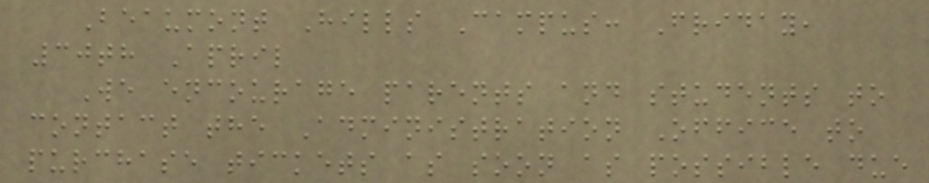Beaumont Hills Campus: Friday,
30th April
We encourage parents and students to
contact the Administration Office to
purchase tickets as soon as possible due
